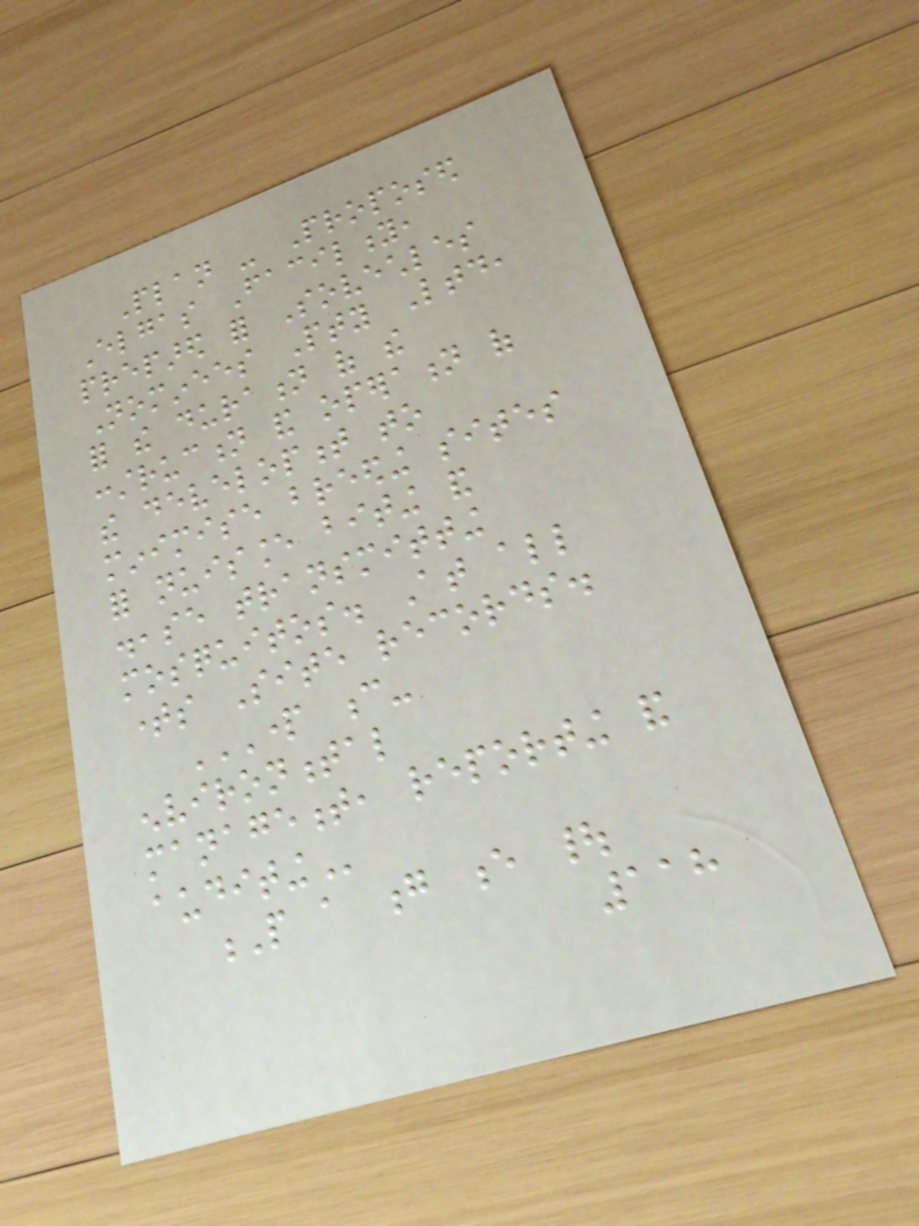Plan - Proposed
Elgas Facility,
prepared for Sovechles
Nominees Pty Ltd,
for the duration of the
construction and operation of
the development to
minimise breeding sites
for nuisance biting and
disease transmitting
mosquitos. At all
times Site records.
PART C-
ENVIRONMENTAL
MANAGEMENT, REPORTING AND
AUDITING
P a g e |
118
